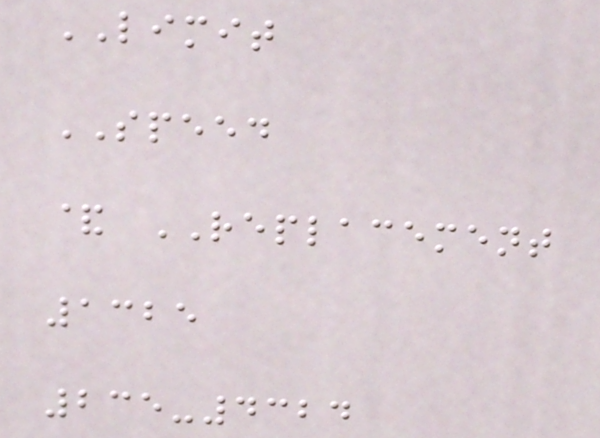LIMIT
SPEED
& REPLACEMENT
1325
235-4324
